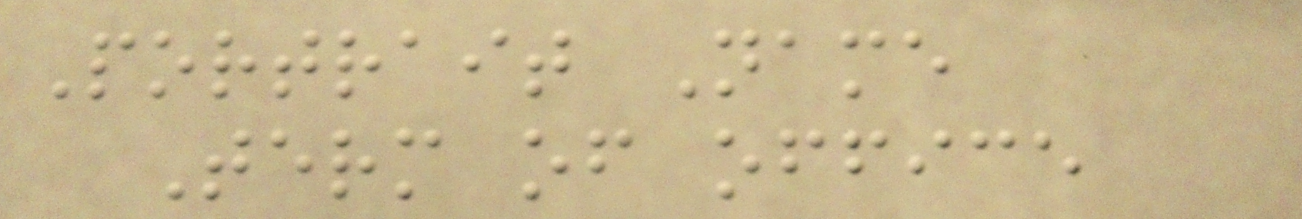Portrait Name
Term of office
